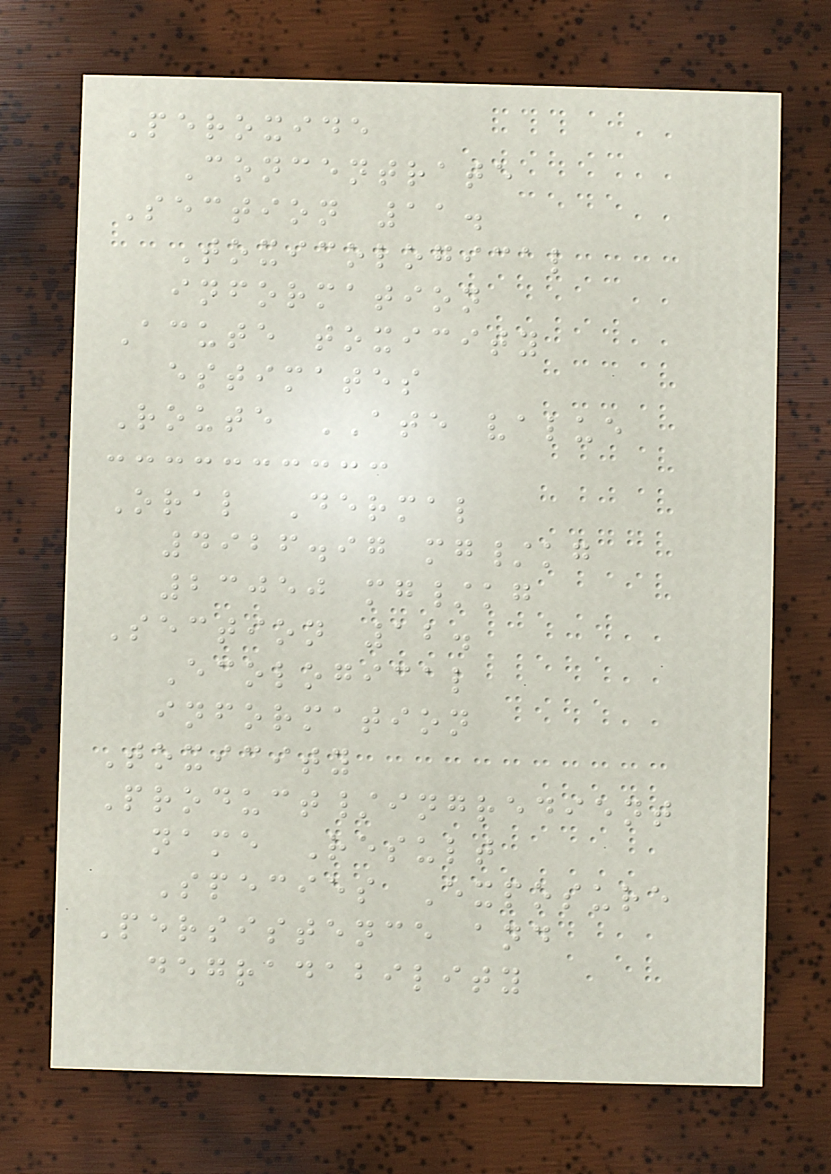Peroxide
Concentrate
Section 11.
Toxicological
information
Acute toxicity
estimates
Route ATE value
Oral Dermal
4926.97 mg/kg
23050 mg/kg
Section 12.
Ecological
information
Toxicity
Product/ingredient
name Result
Species Exposure
Persistence and
degradability
